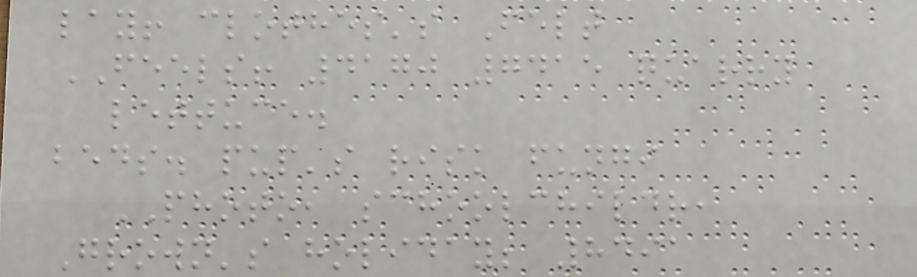lay! clothes's Felt
FEELS! 4170 7415 quarry
lettuce.
beds. pup's risk fungi
PHOTO, schoolchildr,
Grown's holiday; 8491
